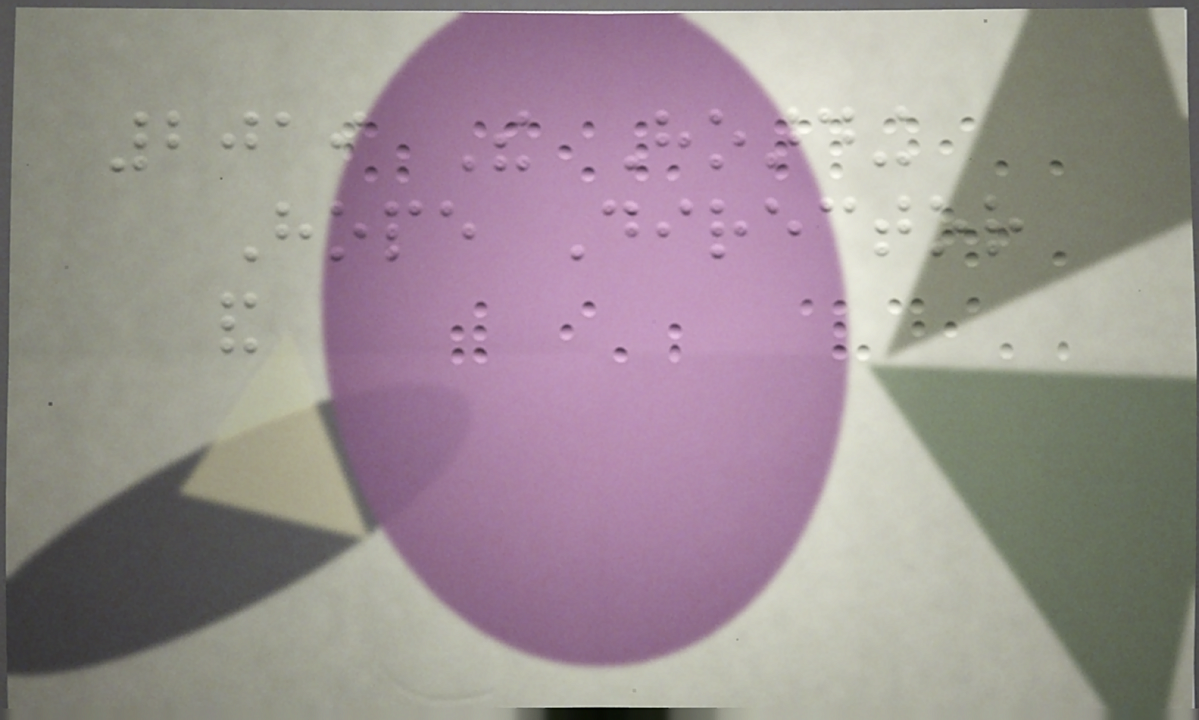2019 The Hoarding
Hope Director
and
